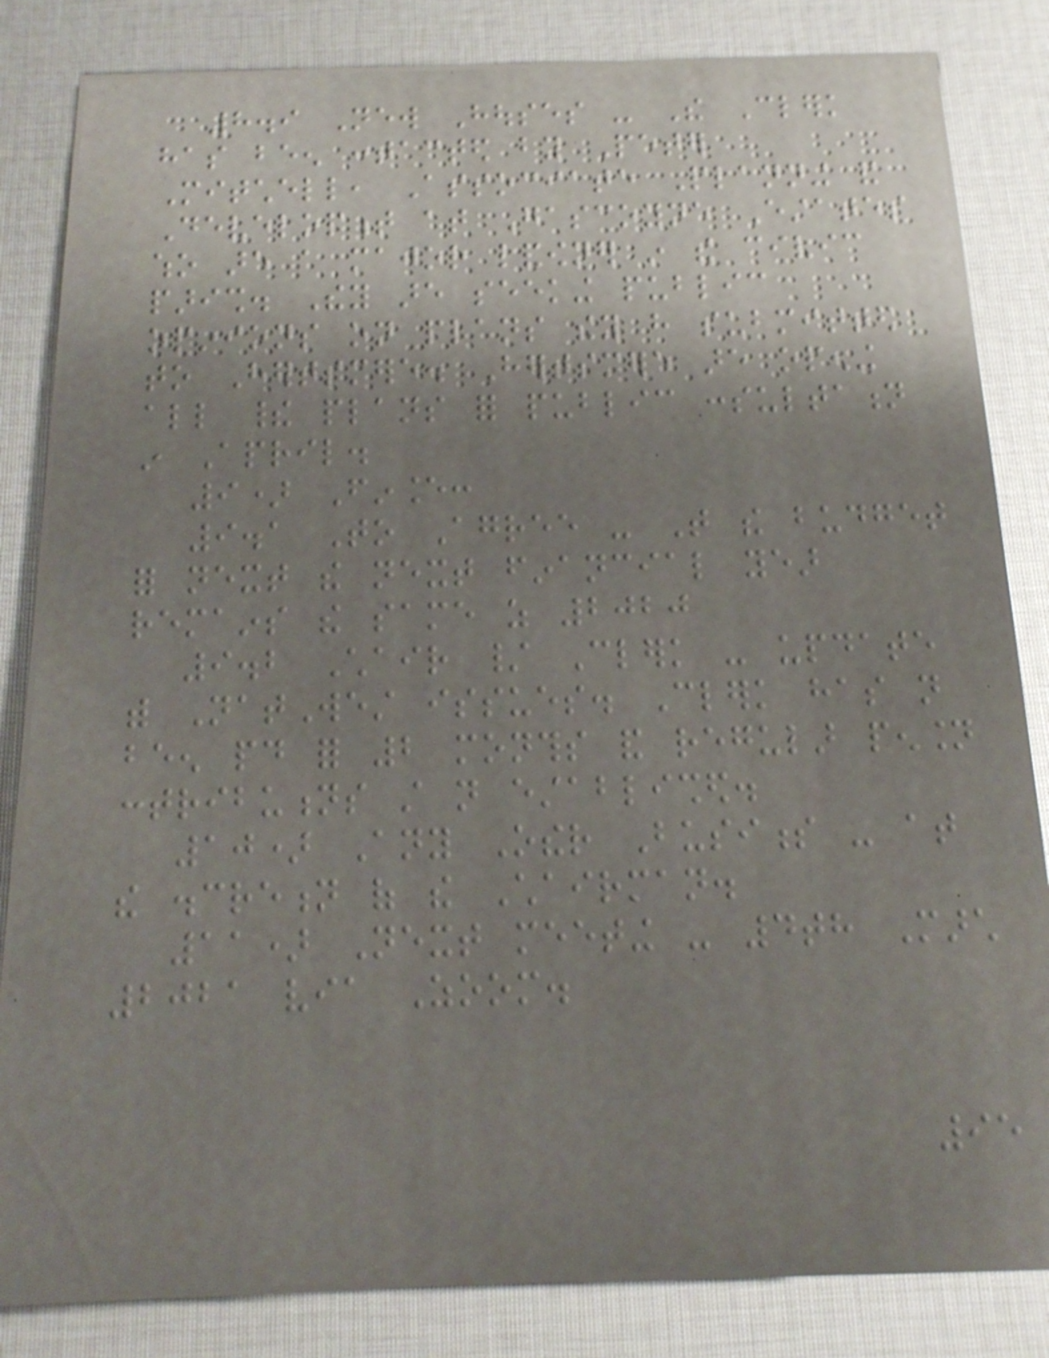8.9 New Houses - The Clerk
has been contacted by Peter
Mitchell, Associate Planning and
Development at Gascoyne Estates
who are a major landowner in the civic
parish. They are seeking public
opinions on plans they have submitted
to Hertsmere. Hertsmere are opening
all their plans for public consultation
in April.
9) Finance:
9.1 To Agree - That the budget
for next the next financial year
remains the same as 2020
9.2 Chair / Clerk - update
with NatWest issues. Clerk has not
been paid for 2 months and regular pension
contributions still not established.
10) Any Other Business - at
the discretion of the Chairman.
11) Next meeting - 4th March
2021 via Zoom.
95
